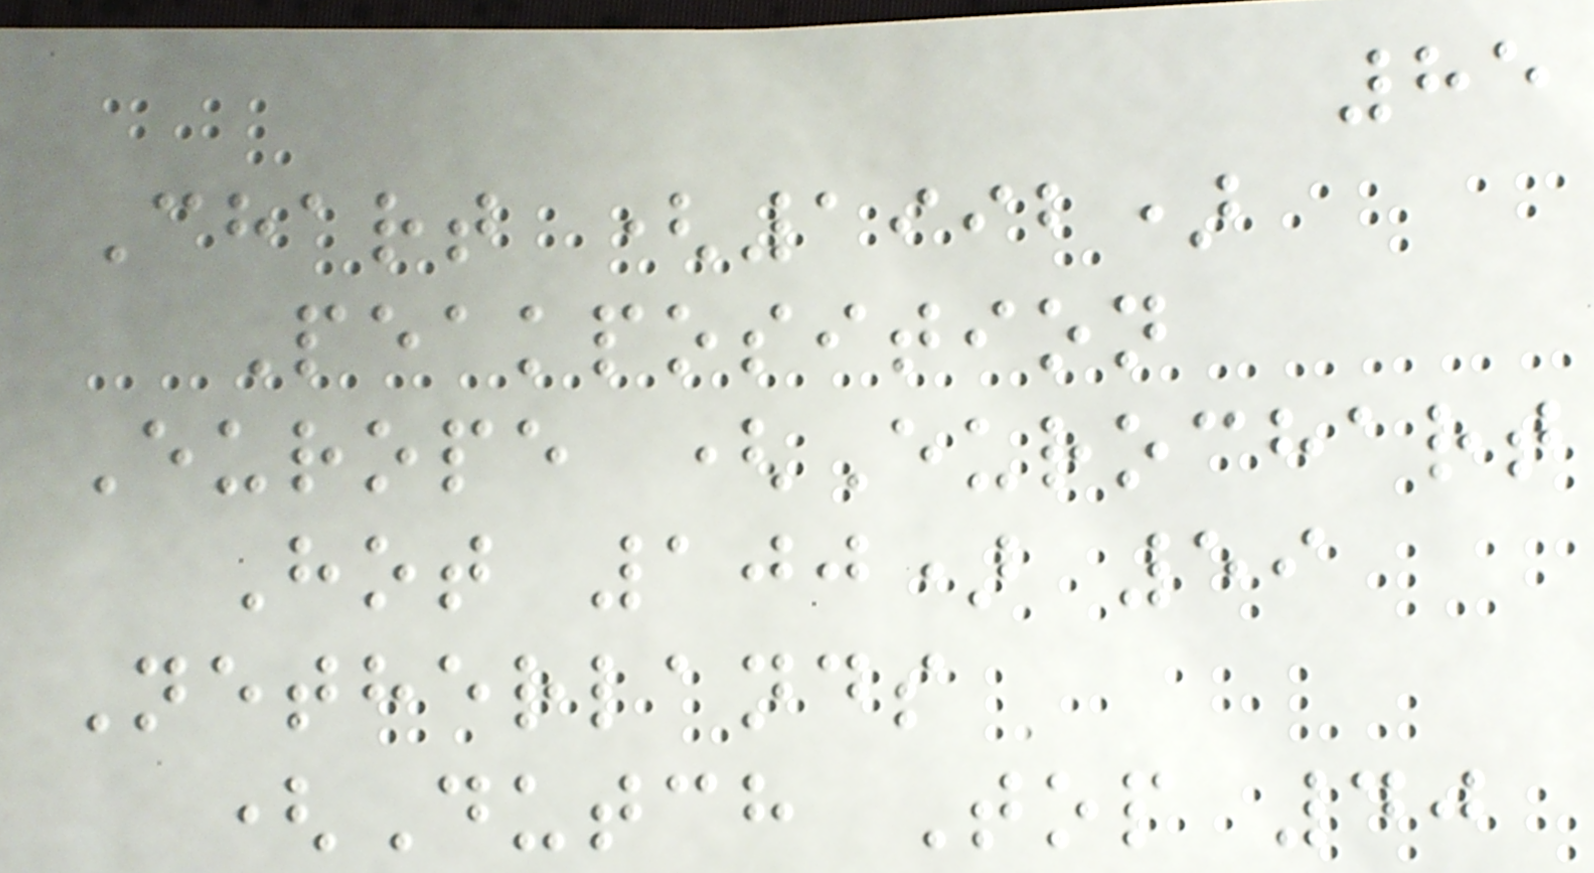85
Chart (1992)
Peakposition
Europe (Eurochart
Hot 100) 59
Netherlands
(Dutch Top 40
